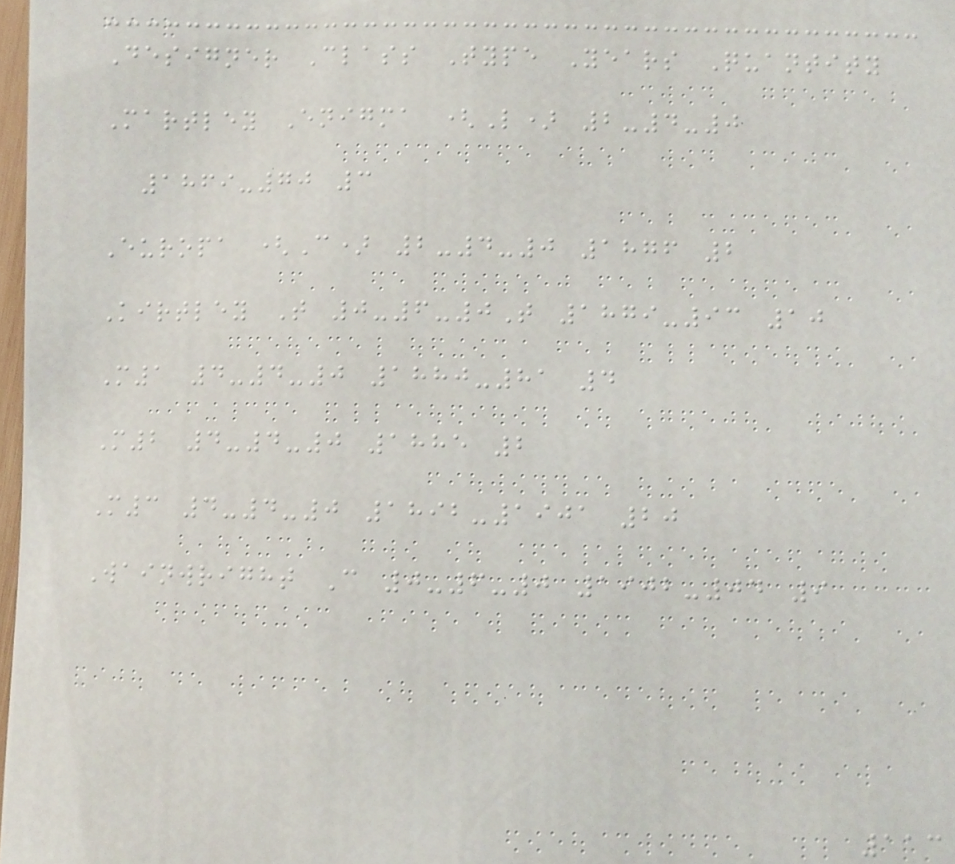Designer Class Type Years Quantity
Martley Enigma (L) 2-4-0
1869-70 3
Europa (C) 2-4-0 1876 2
Kirtley T 0-6-0T 1879-93 10
M1 4-4-0 1880-81 4
M2 4-4-0 1885 2
M3 4-4-0 1892-1901 20
Wainwright C 0-6-0 1902-04 9
113
